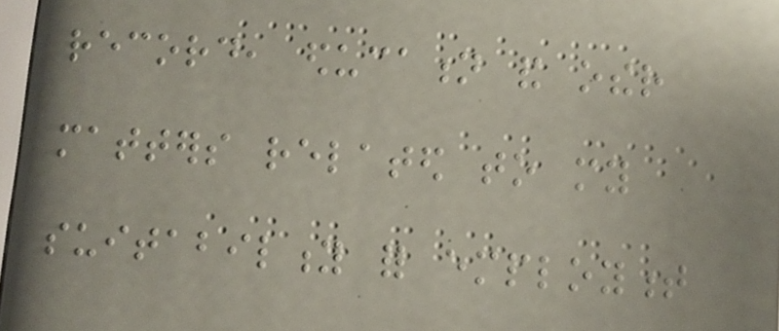record, education and other
matters related to my
suitability for employment
